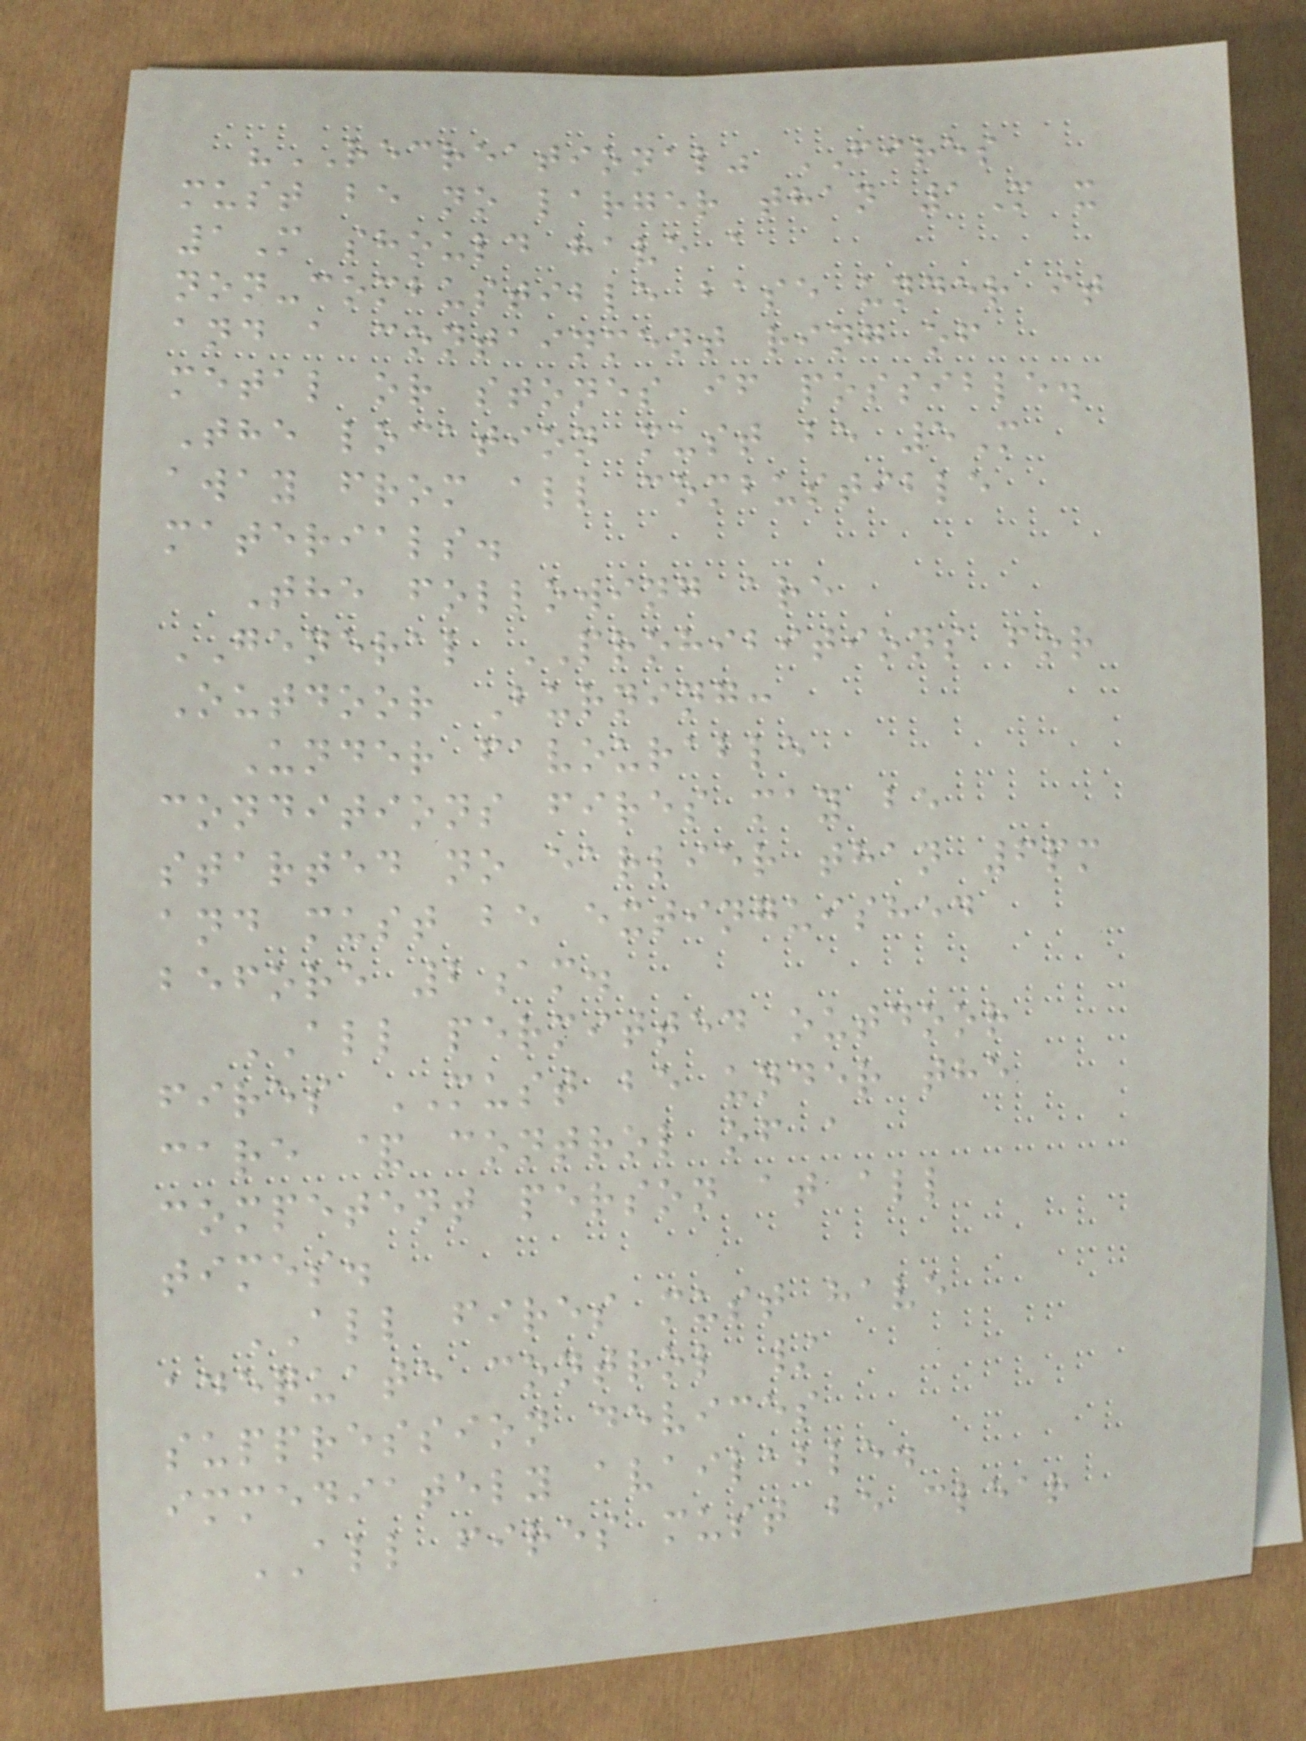"RECREATIONAL" FIRES
must be no larger than 1M x
1M should have a
non-combustible base under it
and a containment ring of
metal or stones if possible.
The location must be 5M
away from all combustible
materials.
The following are
GENERAL PROHIBITIONS for
Outdoor Burning:
Under favourable
conditions fires may be
started no earlier than 6pm
and must be extinguished
before 2am.
ALL permitted outdoor
fires MUST be under the
care & control of a
competent person at all
times.
ALL fires must have
adequate control /
suppression devices
immediately available.
ALL fires must be clear
